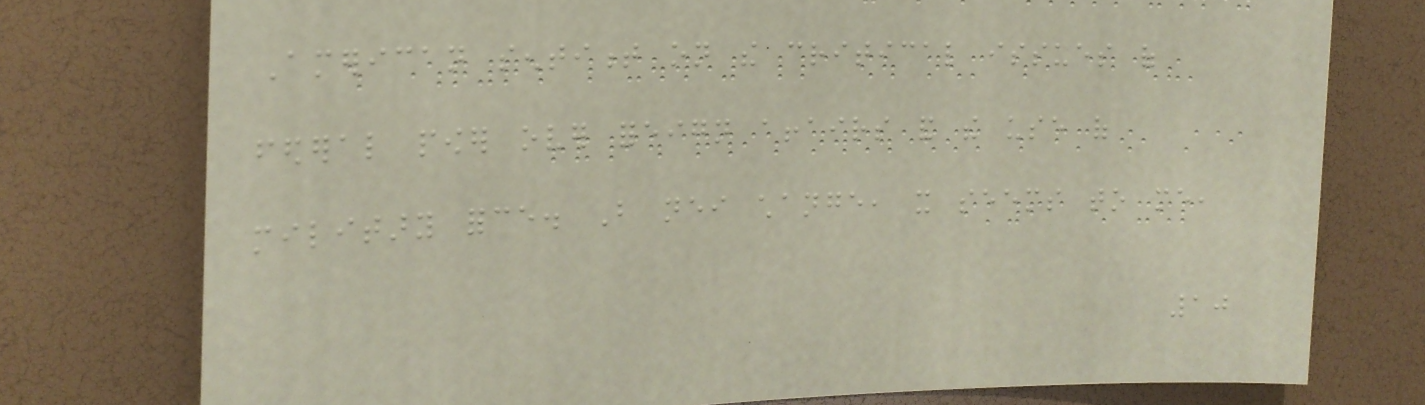American sentiment on the critical issues of
federal power over foreign affairs and the use of
military force. But neither change, it seems to me,
10
